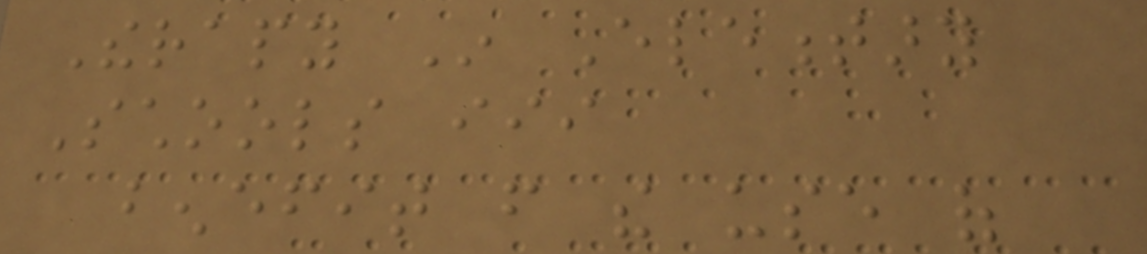Therapy In Elementary
Schools iii
benefit from the use of
